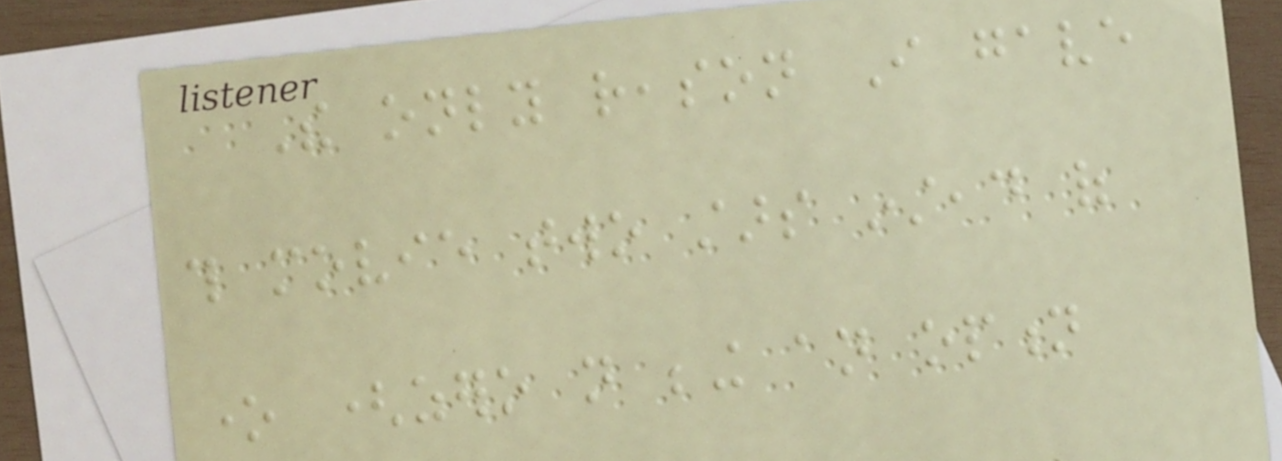The only reason I gave
this movie two stars instead of
one (zero not being an option
